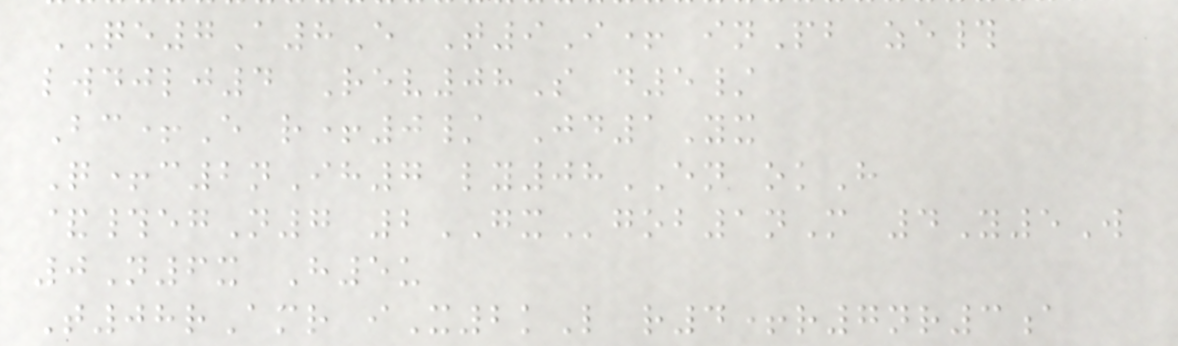QE7A8E T9I+ inPb ze#
lwdjlj4 Rev08S d5/
Bc+E r+0/ Jd1Yx
Q+c2nIh7 ly08EN okH
&#egN7 2GXgob1nM 4Y5W
0N6x H5u
T08rAmr iX2kL r4+r7nr3a
